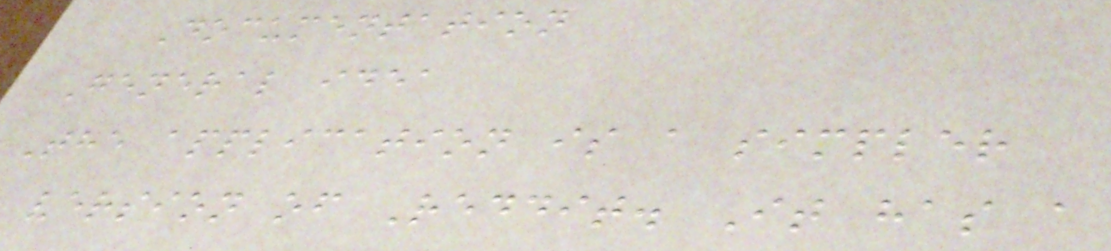Documentation
General idea
The application is a simpler
version of Reddit. It has a
